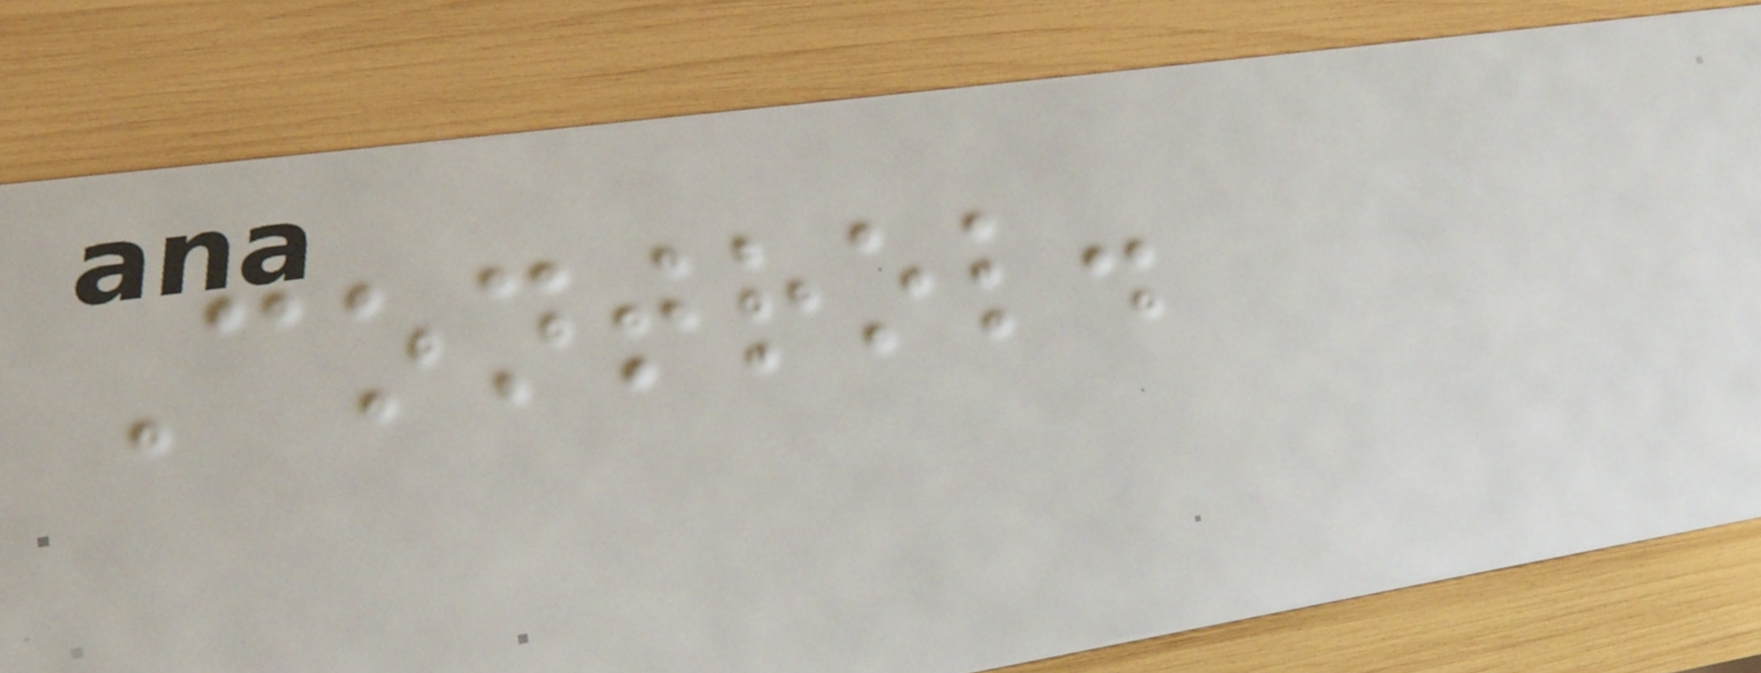Control.
